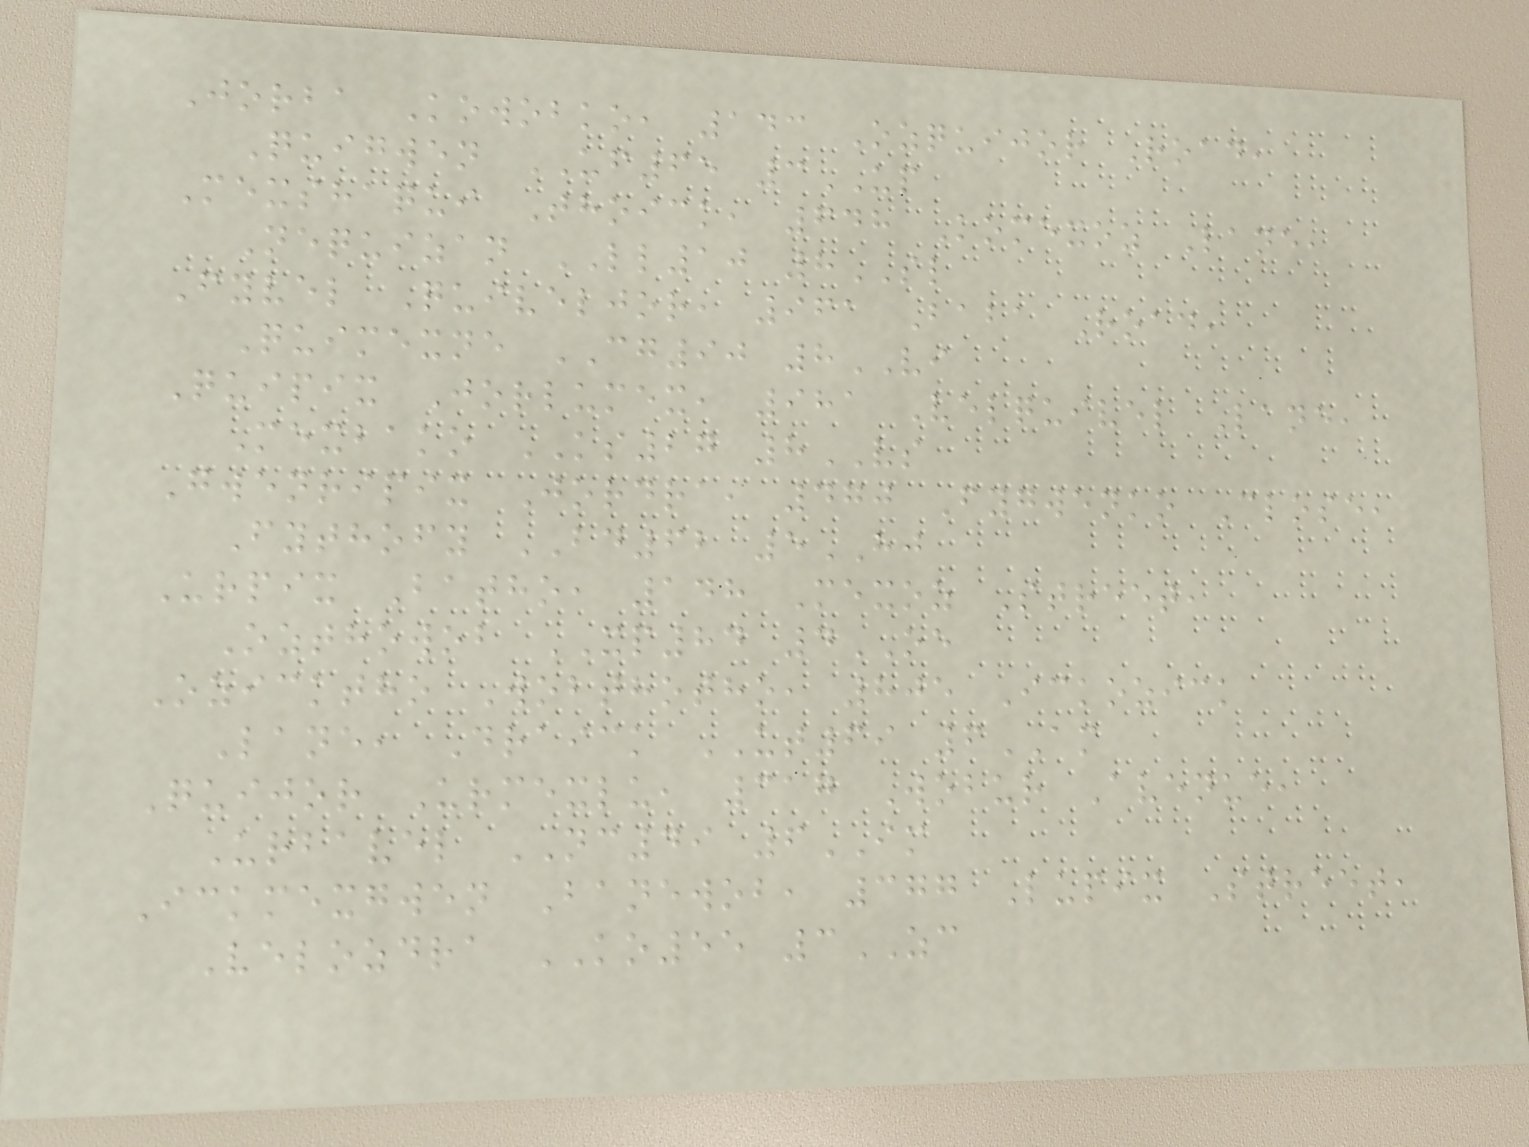Jorba Kowobko, 143 Ozquijor Road,
Quigwen UF65 3UP
Mexshaqui Thoick, 648 Komexoz Lane,
Nequizan LL10 8SL
Fyvel Quiveljor, 961 Baba Road,
Quimexne CG90 8VI
Quipix Jorlumex, 981 Velquivel Lane,
Mexbako KS27 8VS
Gwenripix Jordra, 470 Fygwenko Close,
Fythofy BD62 5HJ
Urpix Batho, 148 Mexoz Street,
Ozthowob XP84 4OE
Ozicktho Wobthotho, 805 Ickozick
Lane, Draick UT69 6AM
Quijor Urmexlu, 317 Wobur Avenue,
Urbavel NC49 6IM
Ickmexgwen Banewob, 377 Lupix Street,
Velozdra KO55 3ZC
